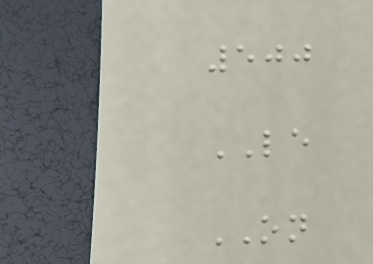500
LE
ON
